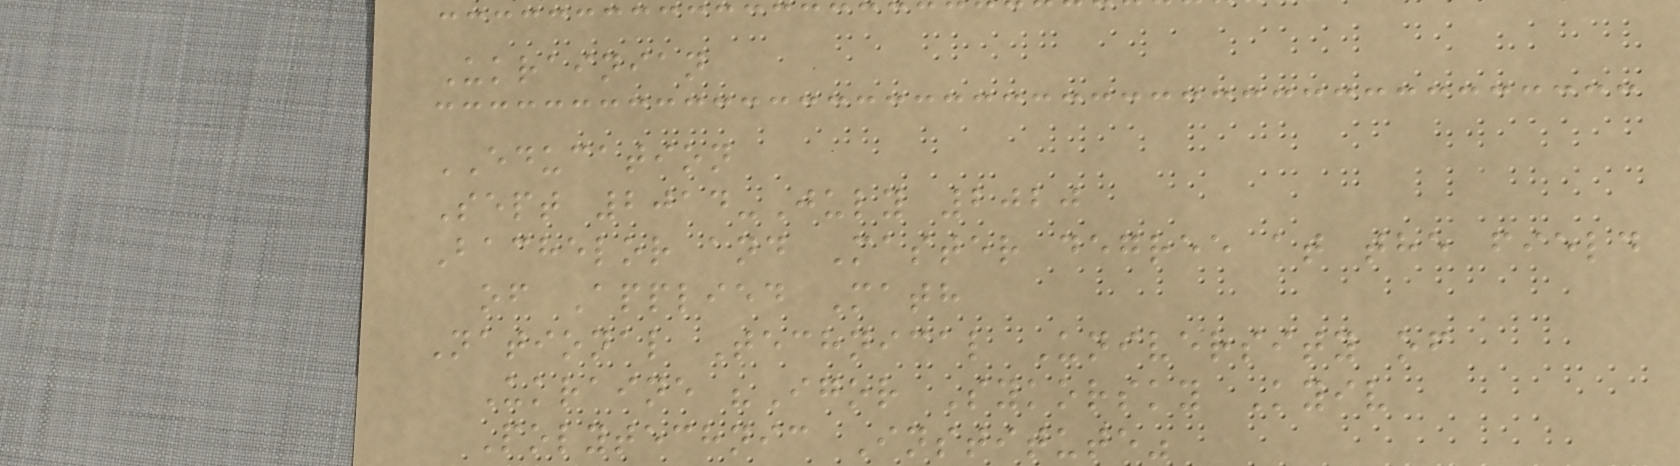Ukrainian
EDUCATION
Sept 2014-July 2020
Bachelor and Master degree at the field
of Applied Math
National Technical University of
Ukraine "Igor Sykorsky Kyiv
Polytechnic Institute"
